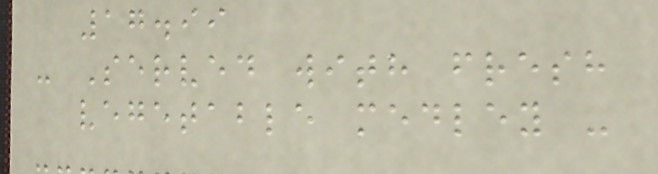17.99
- Served with fresh
vegetable medley -
